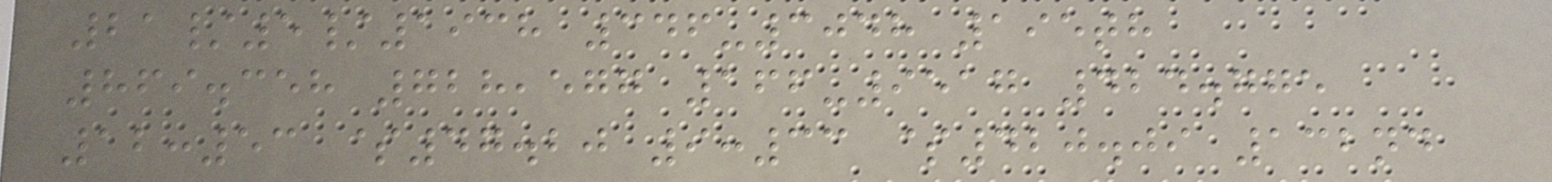21/5/1938 346-3048 195th
869.358 728,577 166-9517 424.775
12:53 $47.20 9:33 $420.09 132nd
